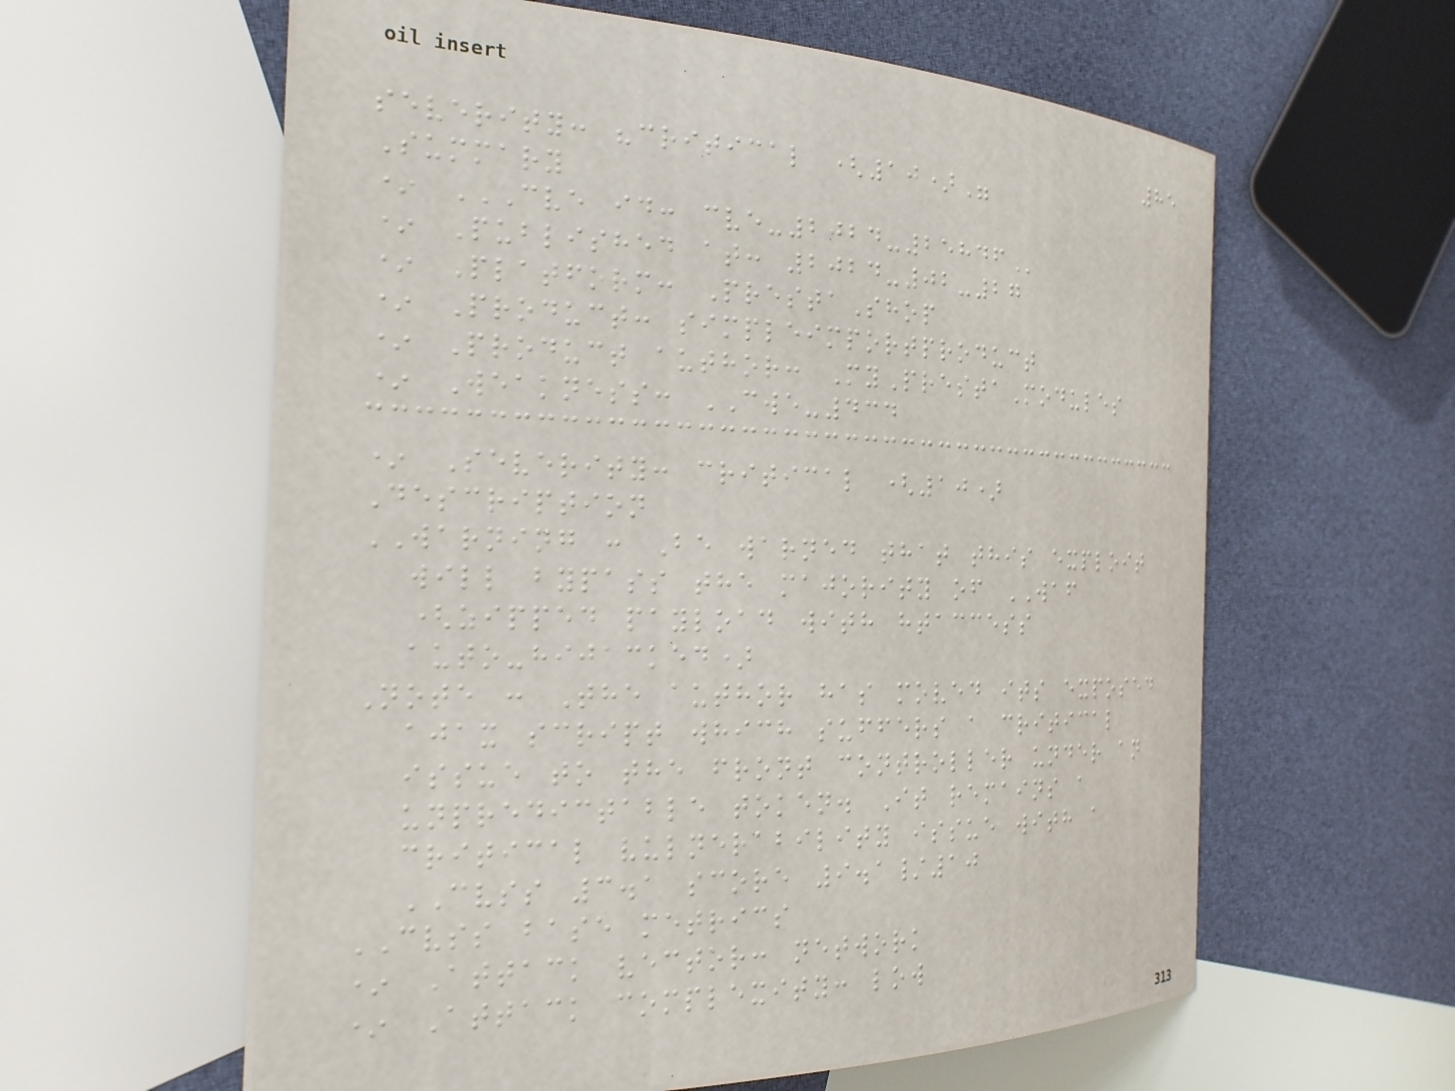85
severity: "critical (10)"
Summary
* CVE ID: CVE-2024-25846
* Published at: 2024-02-27
* Platform: PrestaShop
* Product: simpleimportproduct
* Product author: MyPrestaModules
* Weakness: CWE-434
* Severity: critical (10)
Description
WARNING : Be warned that this exploit
will bypass the majority of WAF
(zipped payload with htaccess
auto-hijacked)
Note : The author has moved its exposed
ajax script which suffers a critical
issue to the front controller under an
unpredictable token. It remains a
critical vulnerability issue with a
CVSS 3.1 score 9.1/10
CVSS base metrics
* Attack vector: network
* Attack complexity: low
